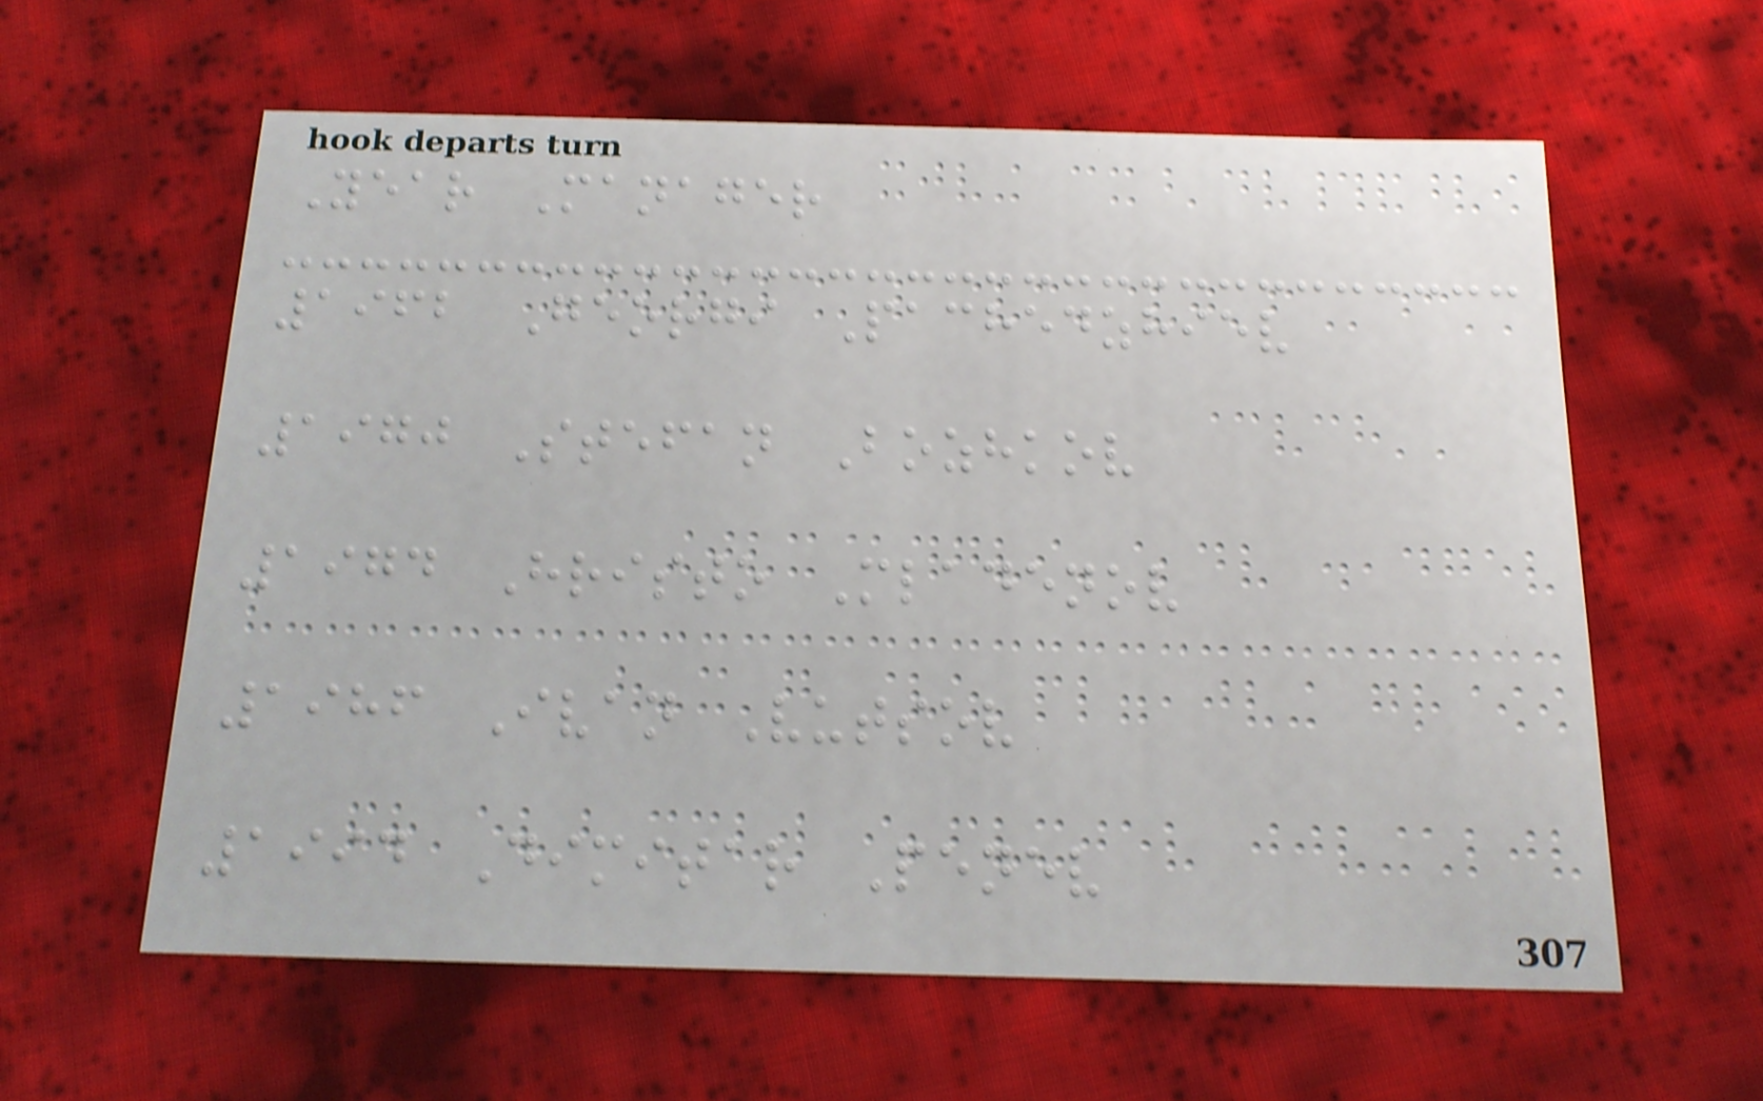Year Manager
1962 Georgi Pachedzhiev
1970 Stefan Bozhkov
1974 Hristo Mladenov
1986 Ivan Vutsov
1994 Dimitar Penev
